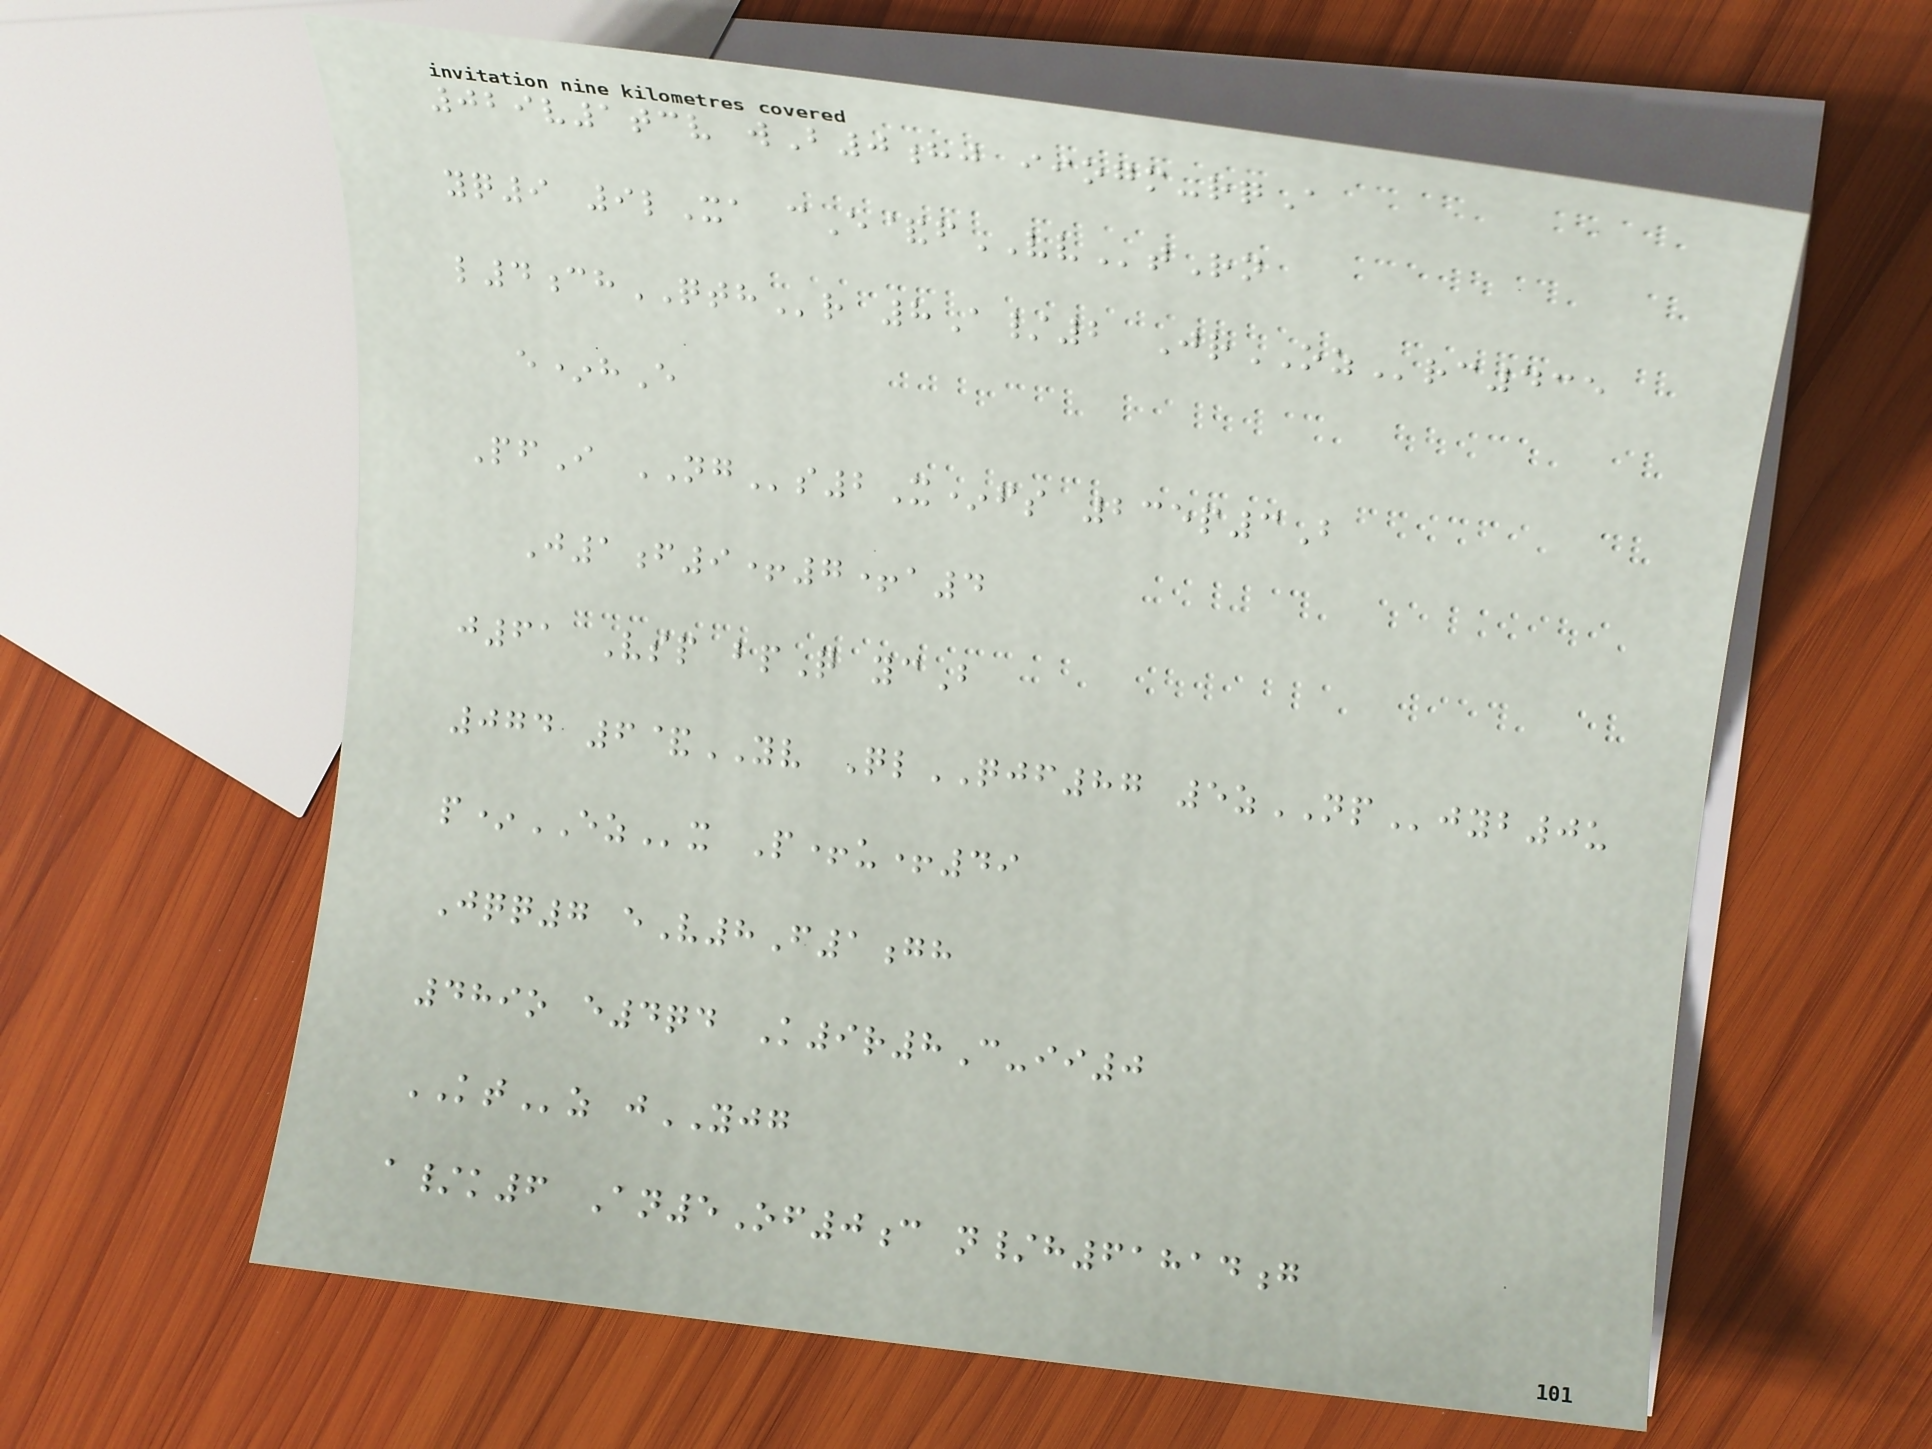029v1tcv wB0hj iiogm-rqA
yq9 9lXa cE&fVVtRn
l4chQTHr 8A/2 JrOZrc435
e*hE
PfI NGs2X*fs 235p3B
J1f9+7+a4
j61 Vsp bpQ ycB
074 6&YV QlQJF87 5zNPjyb0u
p*EZx P+u+49
Jqq7 eV8F1gh
489o e4qd K9r8C-ii0
KTz jYJG
a/k6 An5Of0c n/h61814g
